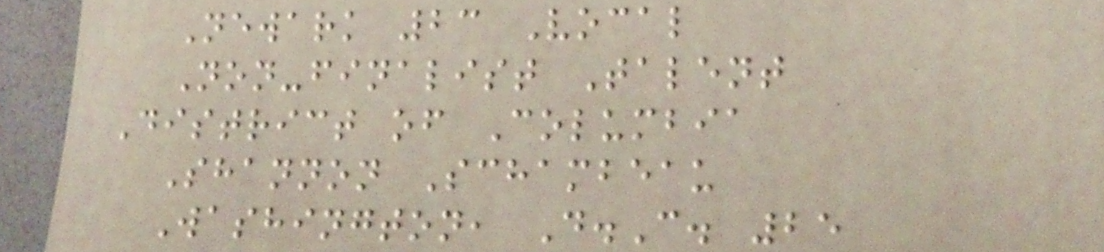Newark 23 Vocal
Non-finalist Talent
District of Columbia
Shannon Schambeau
Washington, D.C. 25
